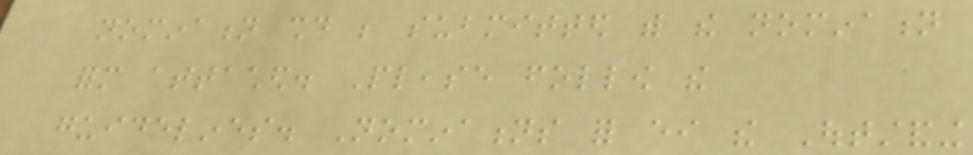nomination should be submitted with the nomination
form attached. Please follow the
guidelines. Nominations for either the Outstanding
